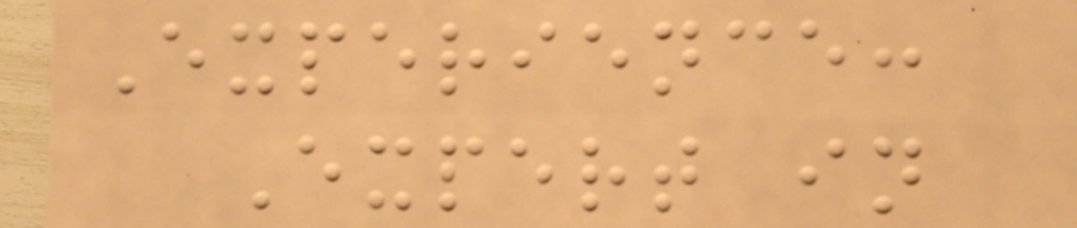Experience:
Expert in
